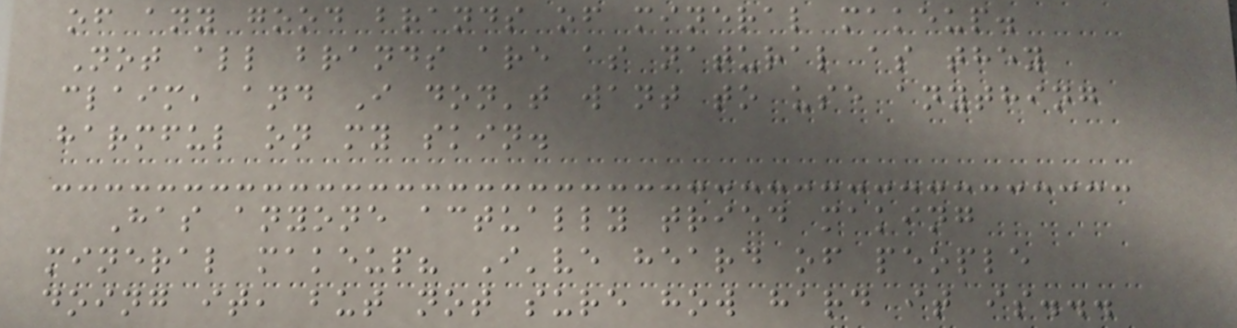of any good brands of mineral makeup.
Not all brands are as natural as they
claim, and I don't want to use anything
harmful on my skin.
Has anyone actually tried making
mineral makeup? I've heard of people
doing it, but not sure how hard it is...
